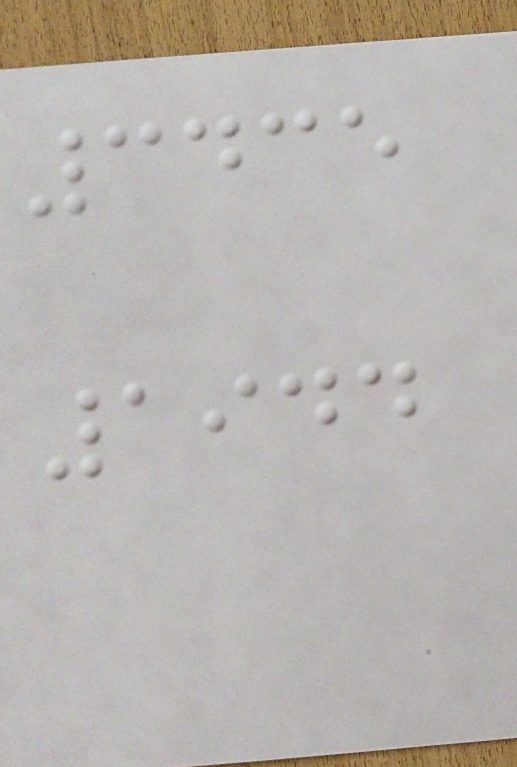3435
1944
